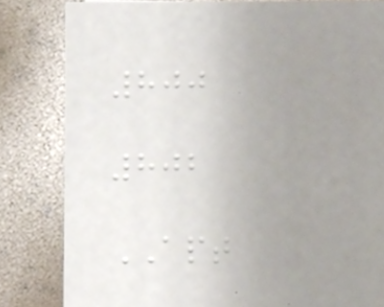800
802
APT
